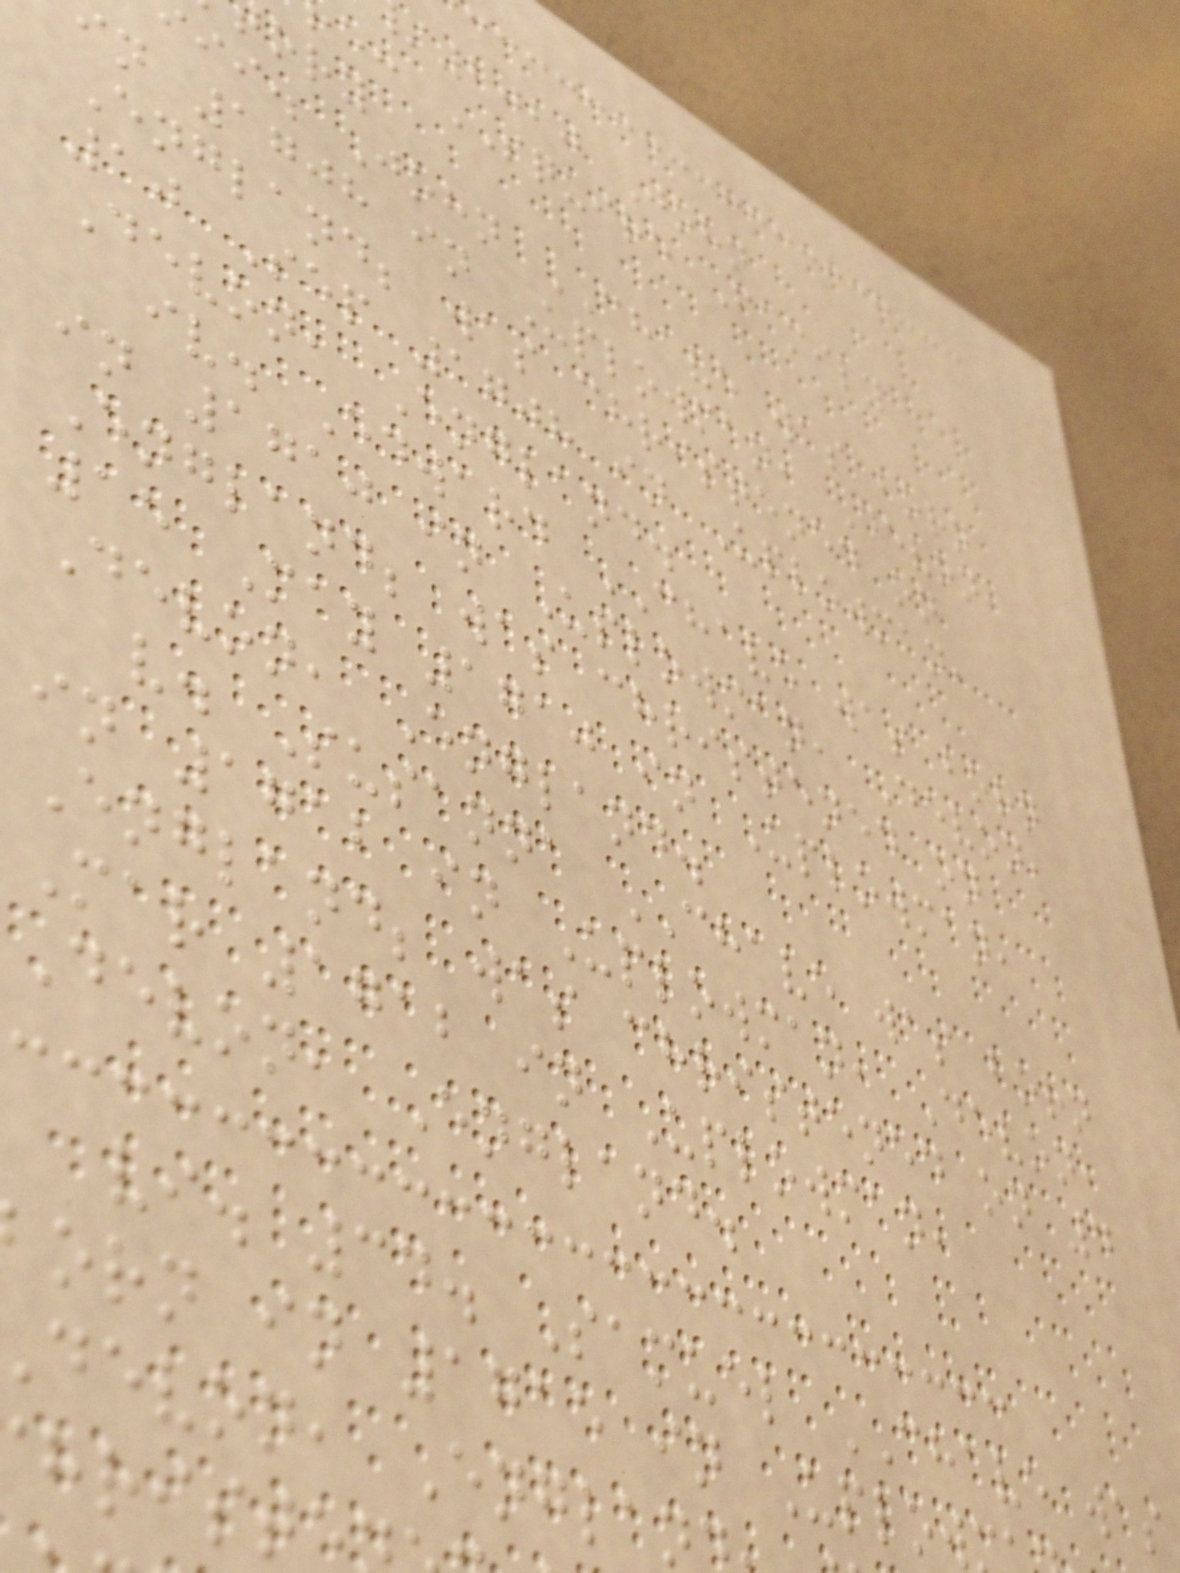2020 John
e: SQUIRE Family
ii. John CHAVE was born
in 1708 in Uplowman, Devon,
England; was christened on
10 Sep 1708 in Uplowman,
Devon, England.
iv. Edward CHAVE was born
in 1710 in Uplowman, Devon,
England; was christened on
15 May 1710 in Uplowman,
Devon, England.
v. Susanna CHAVE was born
in 1712 in Uplowman, Devon,
England; was christened on 4
Mar 1712 in Uplowman,
Devon, England.
vi. 34. Samuel CHAVE was
orn in 1715 in Uplow
devon, Englan
